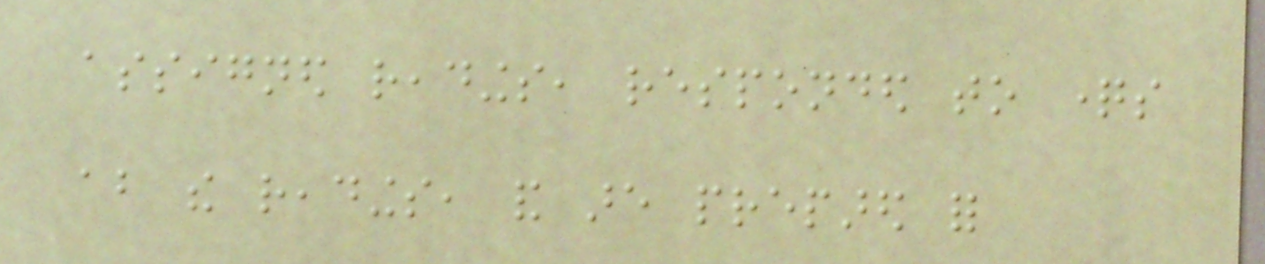assigned readings, responded to questions
about the readings, and are prepared for
